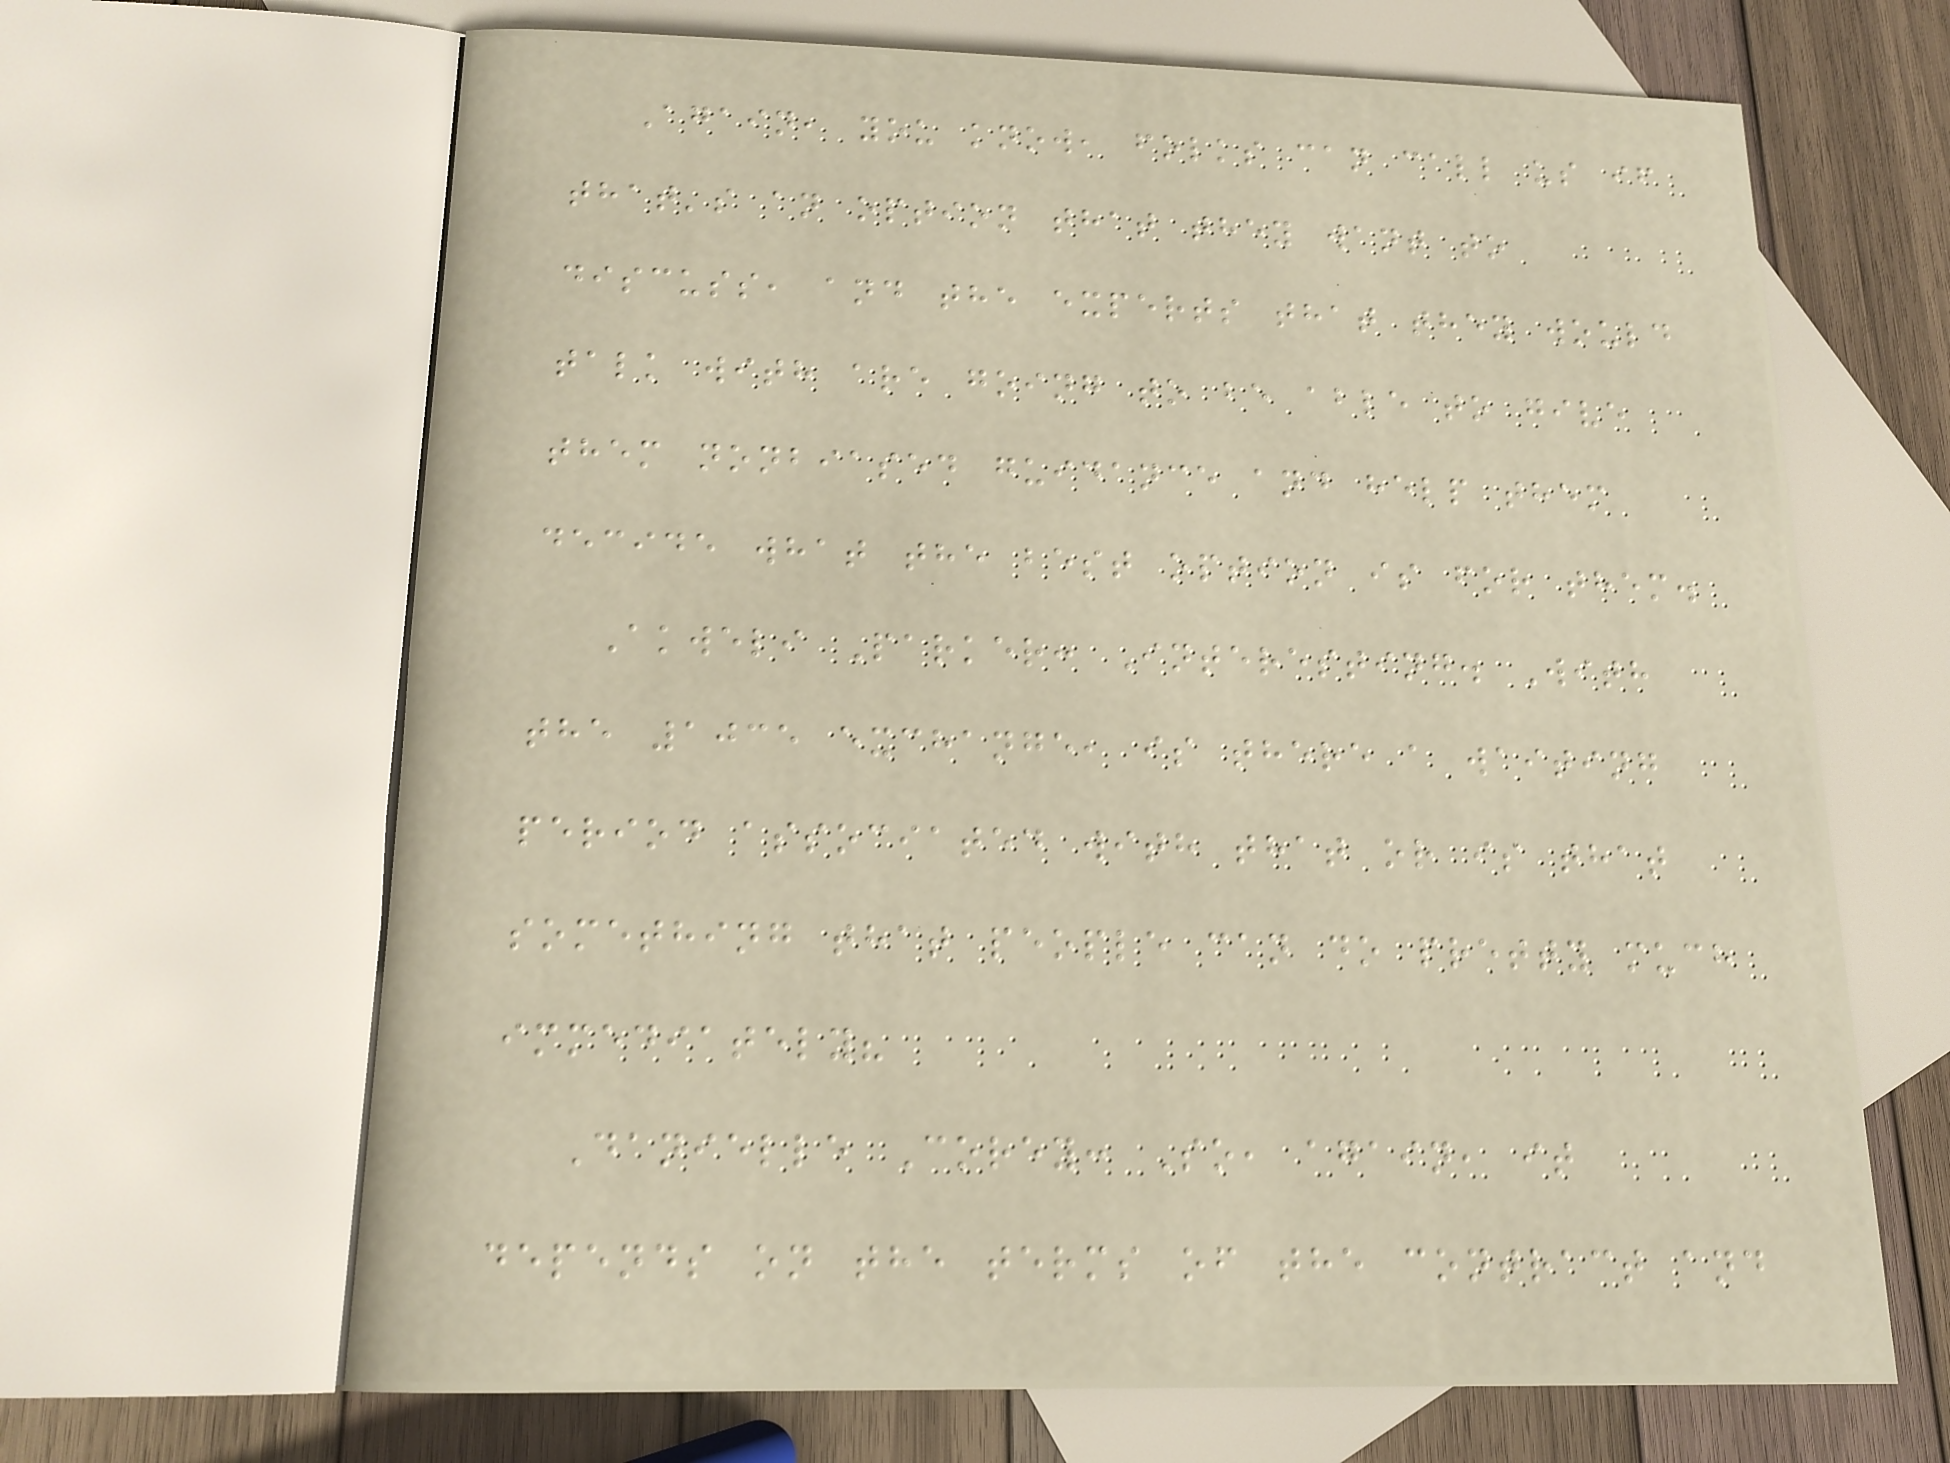Again, you know, folks can call us if
that's an option that they want to
discuss, and the experts that they would
talk with are going to be able to give
them nonbiased guidance and help them
decide what the best option is for them.
Akweli Parker: Interesting. With
the 1035 exchange, is there a waiting
period associated with that or is that
something that people can do pretty much
immediately?
Danielle Corey: So, again, it
depends on the terms of the contract and
